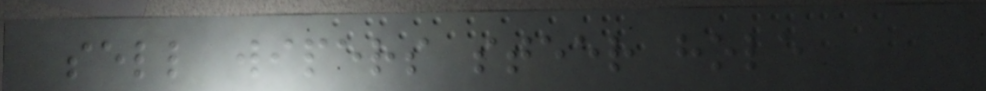sell wipers steer hole
